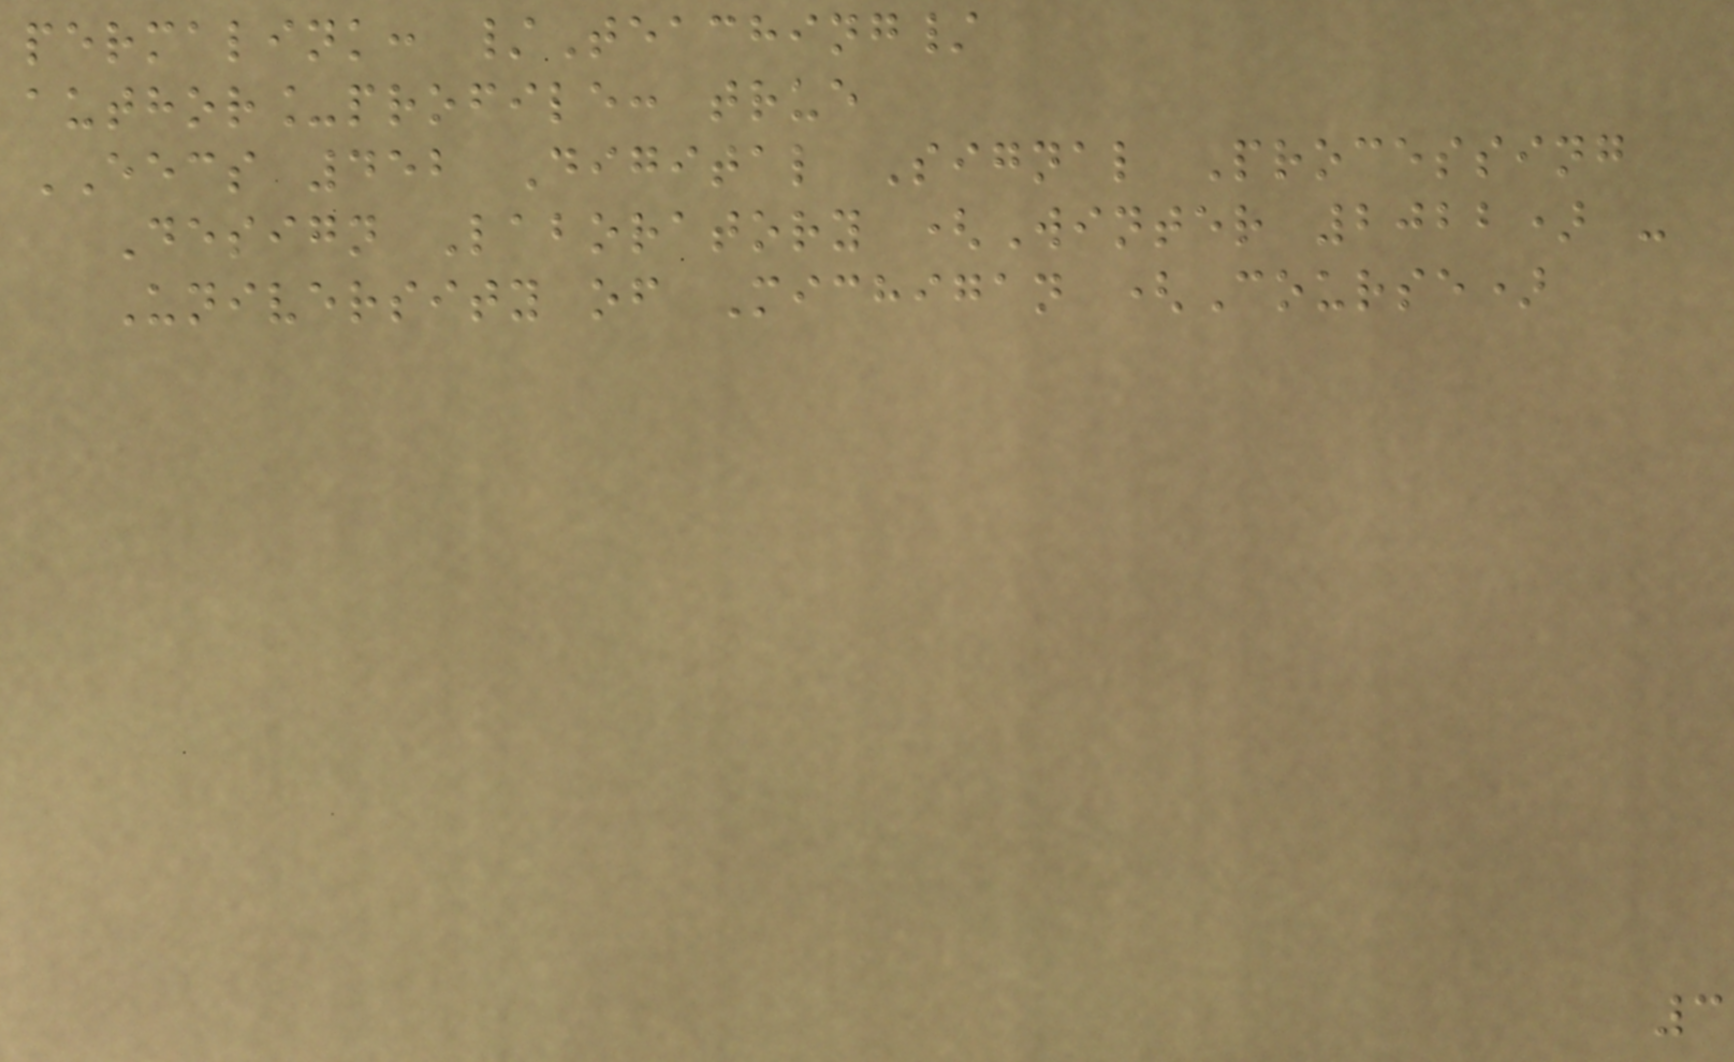permalink: /Teaching/
author_profile: true
EECS 452 Digital Signal Processing
Design Laboratory (Winter 2022) -
University of Michigan (Course)
3
